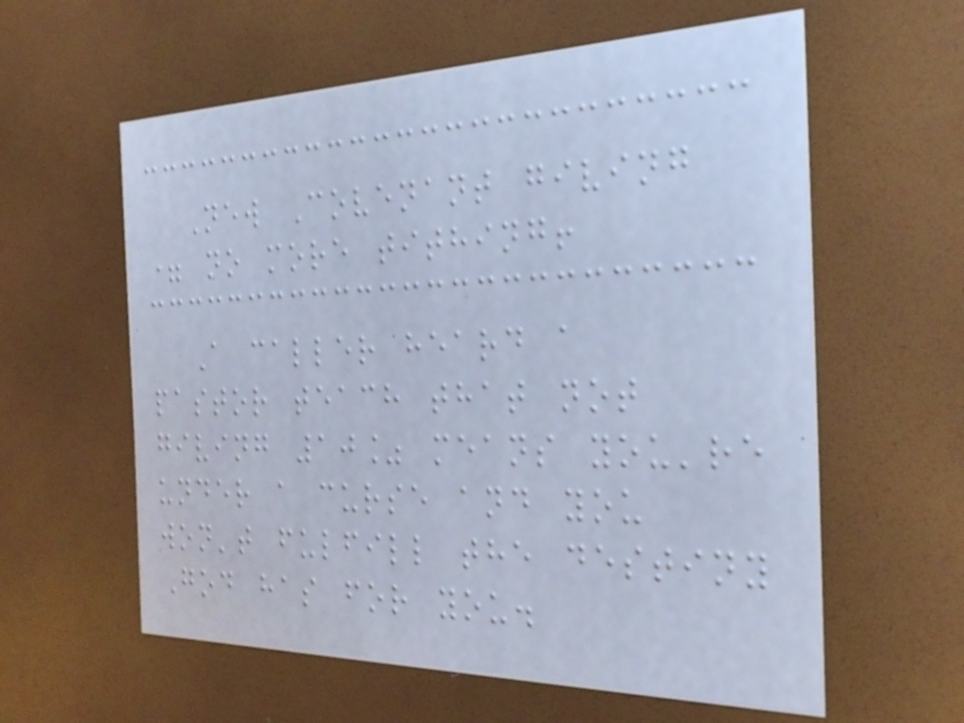New Covenant giving
= no more tithing!
A caller heard a
pastor teach that not
giving 10% means you're
under a curse and you
won't fulfill the destiny
God has for you.
